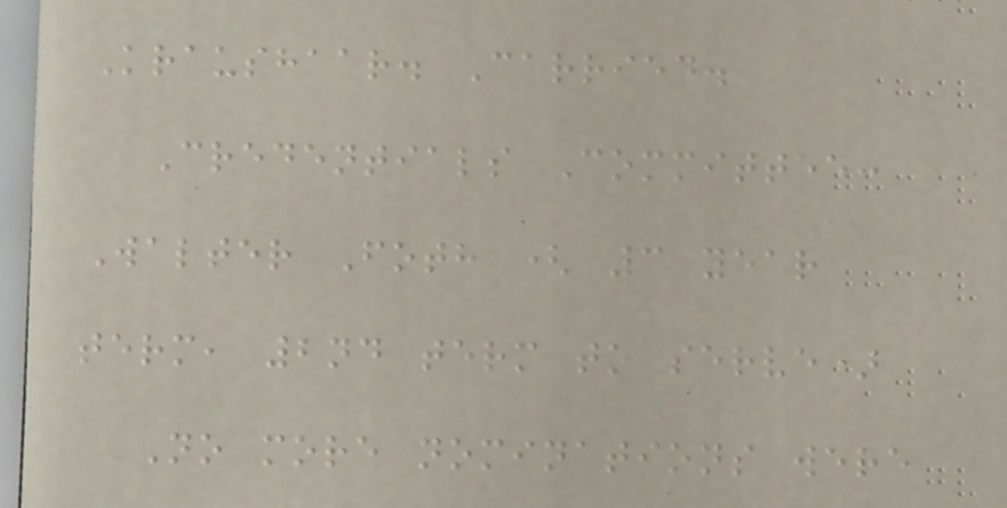Kraushaar. Carried.
Credentials Committee:
Walter Foth ( 3 year
term, 2nd term to serve)
No more nominations were
